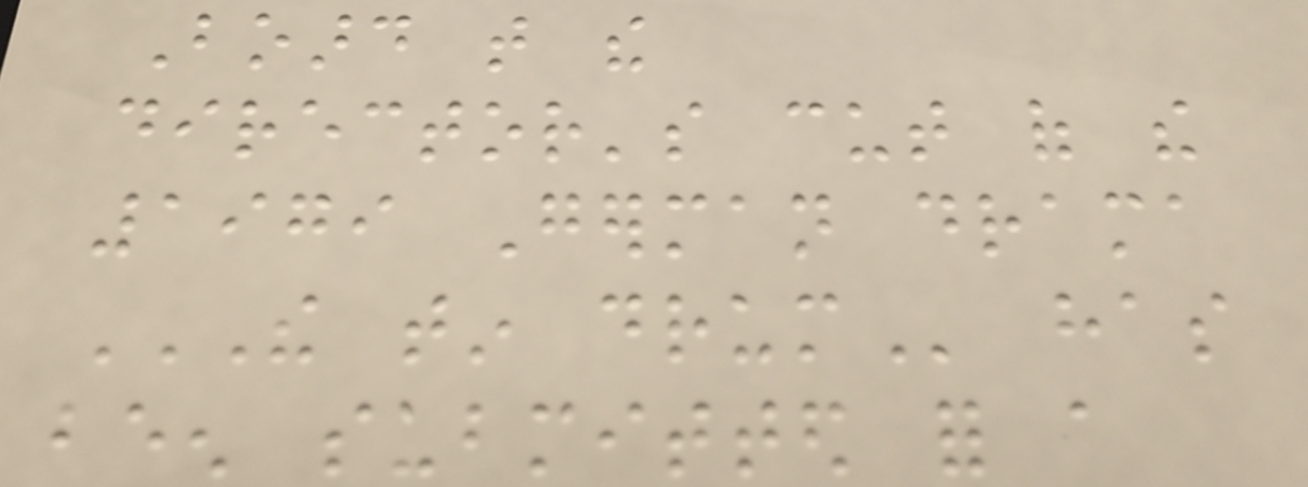Board that the
director's cut of the
1979 German drama
THE TIN DRUM has
been submitted for a
